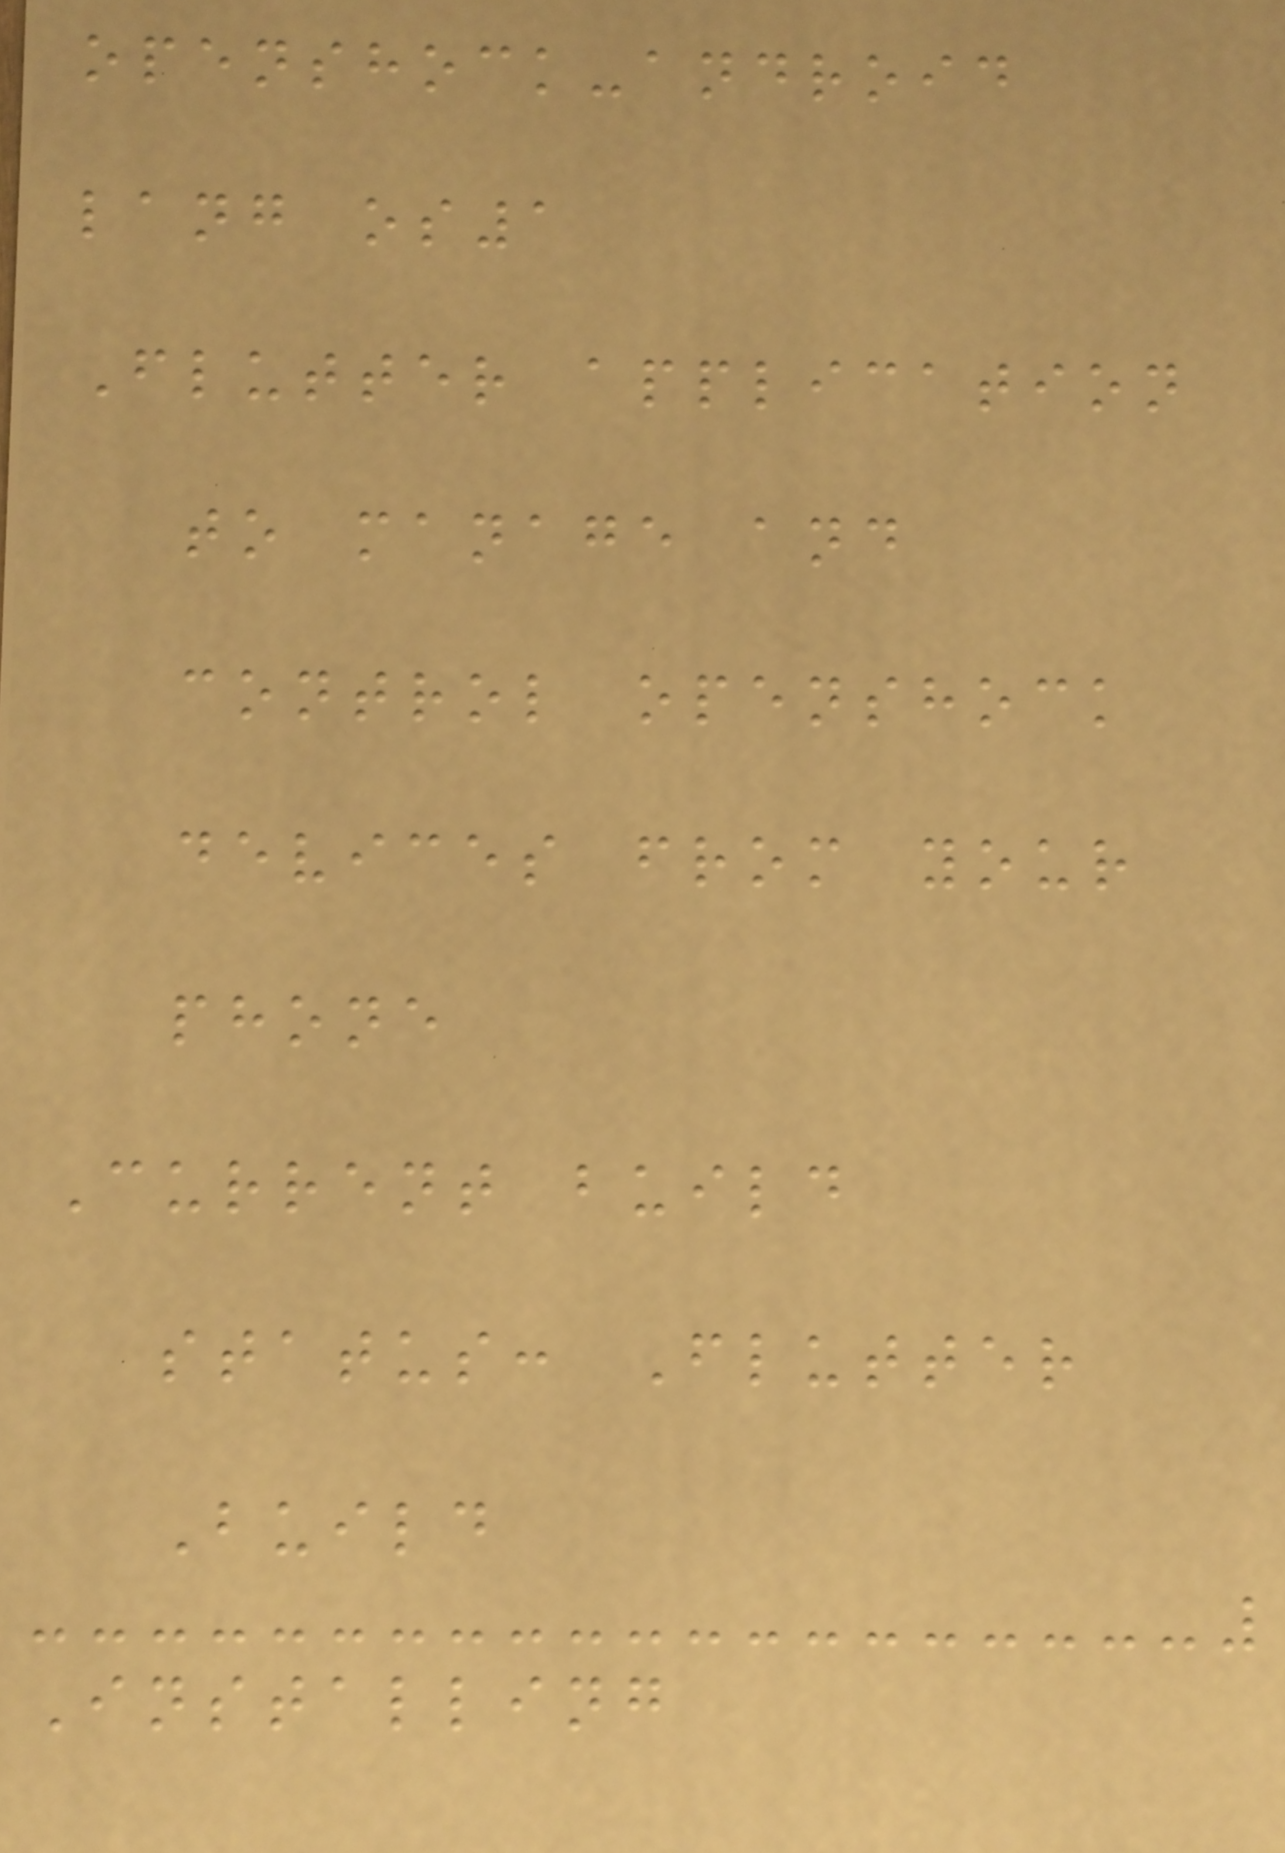openshock-android
lang os1
Flutter application
to manage and
control openshock
devices from your
phone
Current build
status: Flutter
Build
Installing
